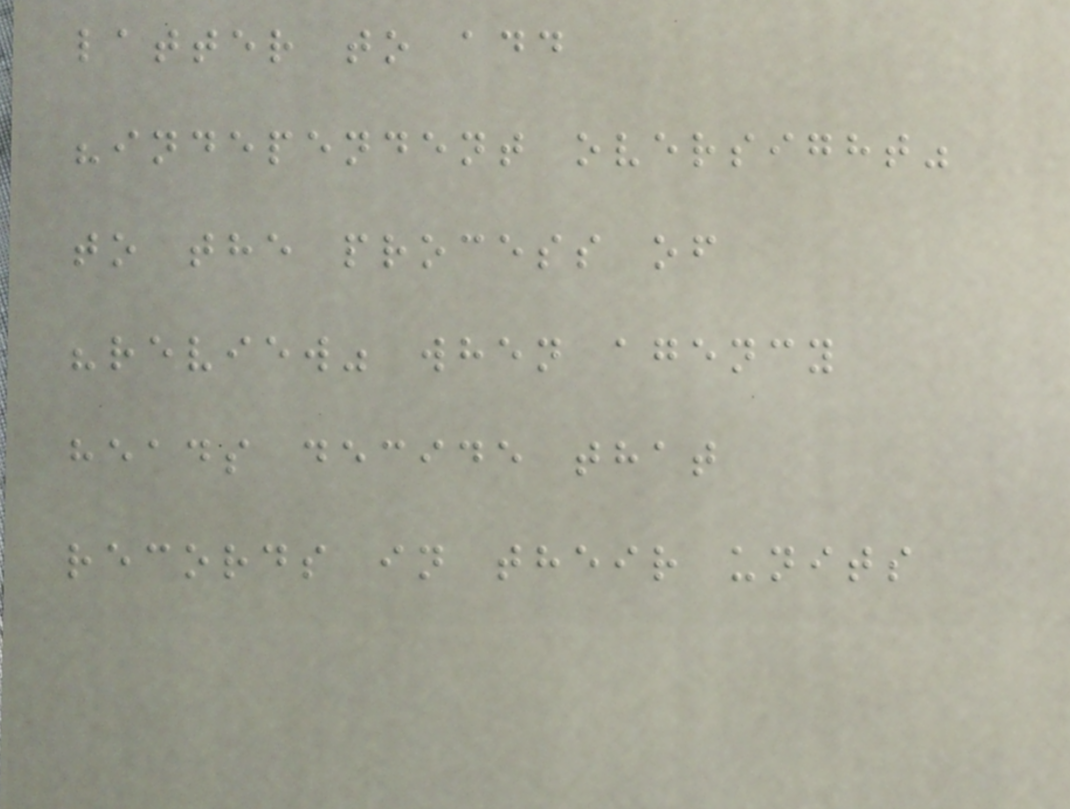latter to add
"independent oversight"
to the process of
"review" when agency
heads decide that
records in their units
